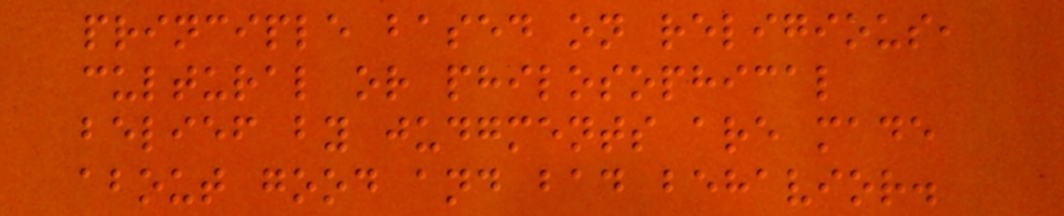principle based on religious,
cultural or philosophical
belief by judgments are made
about good and bad behavior.
